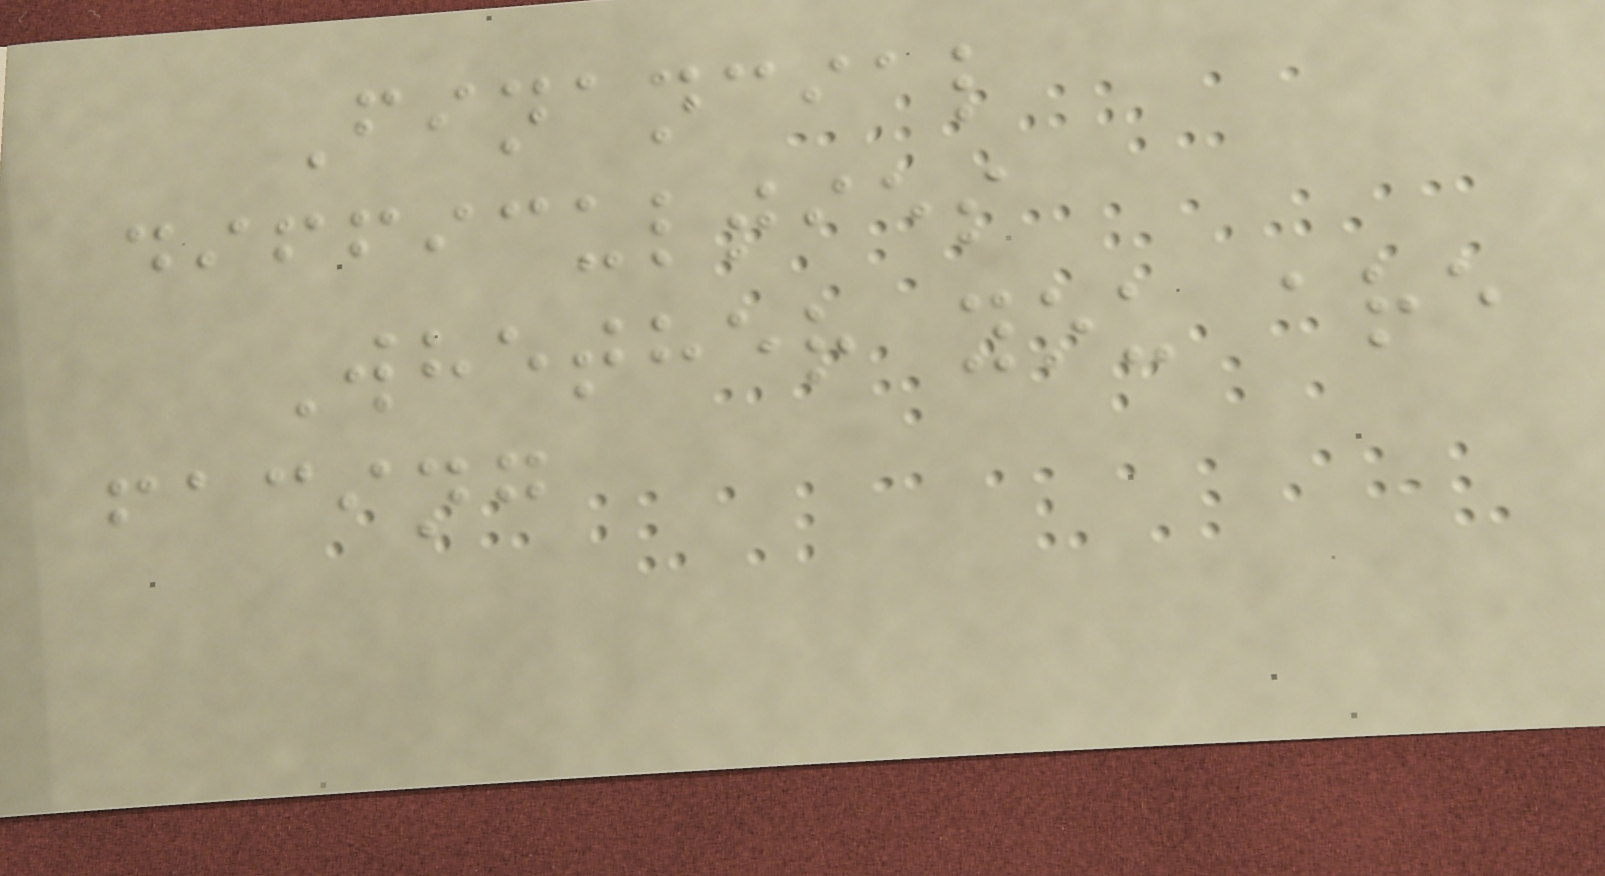Financial
difficulties
Whether you are
facing
